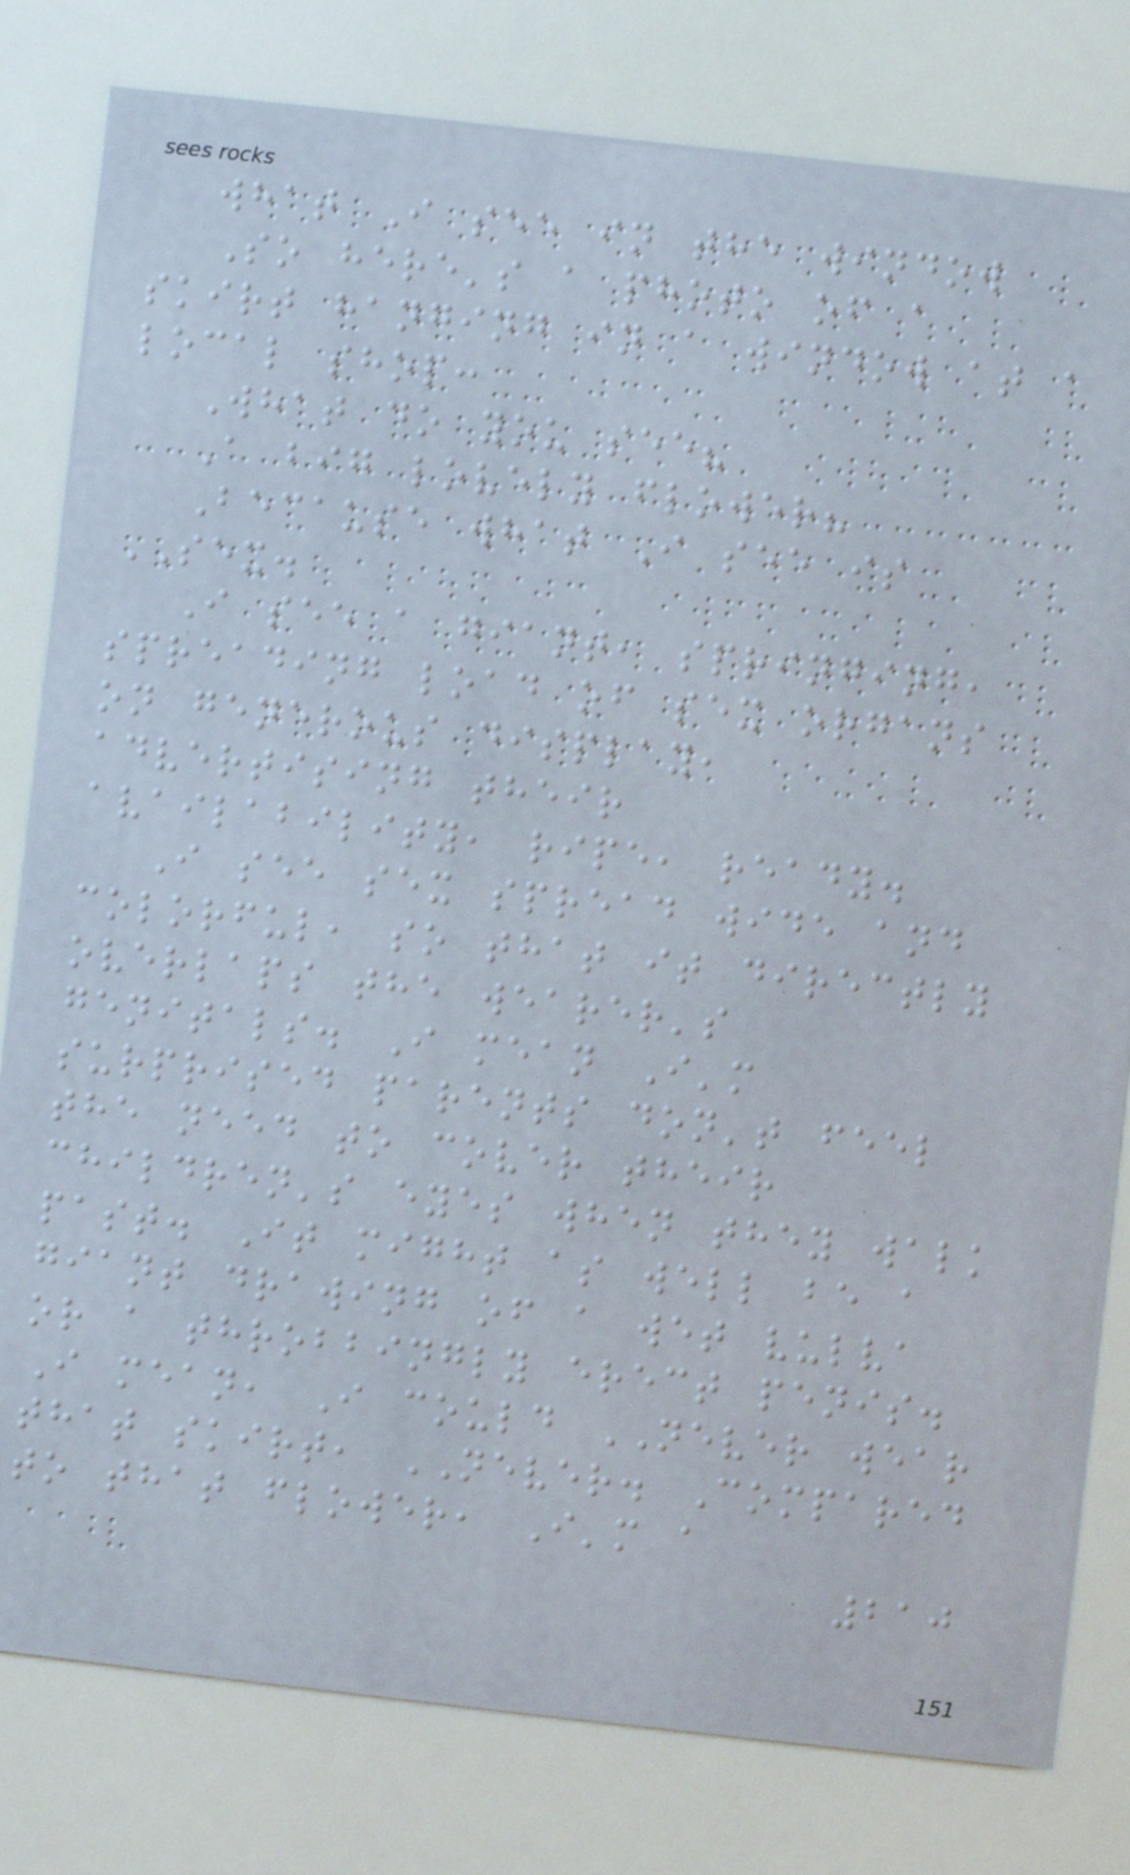what I see in the window
So here's a photo of a
skirt hanging in a window at a
local shop:
What do you see?
A big lovely flower?
Because what I see is
SEX.
I see a giant, springing,
spreading load of sex organs
on generous display,
advertising their
availability, ripe, ready.
I see sex spread wide and
colorful, so that it directly
overlaps the wearer's
genitals. I mean I'm
surprised parents don't feel
the need to cover their
children's eyes when they walk
past. It might as well be a
giant drawing of a wet vulva
or a throbbingly erect penis.
I mean, I could NEVER wear
that skirt, NEVER. Compared
to that flower, I'm a
210
